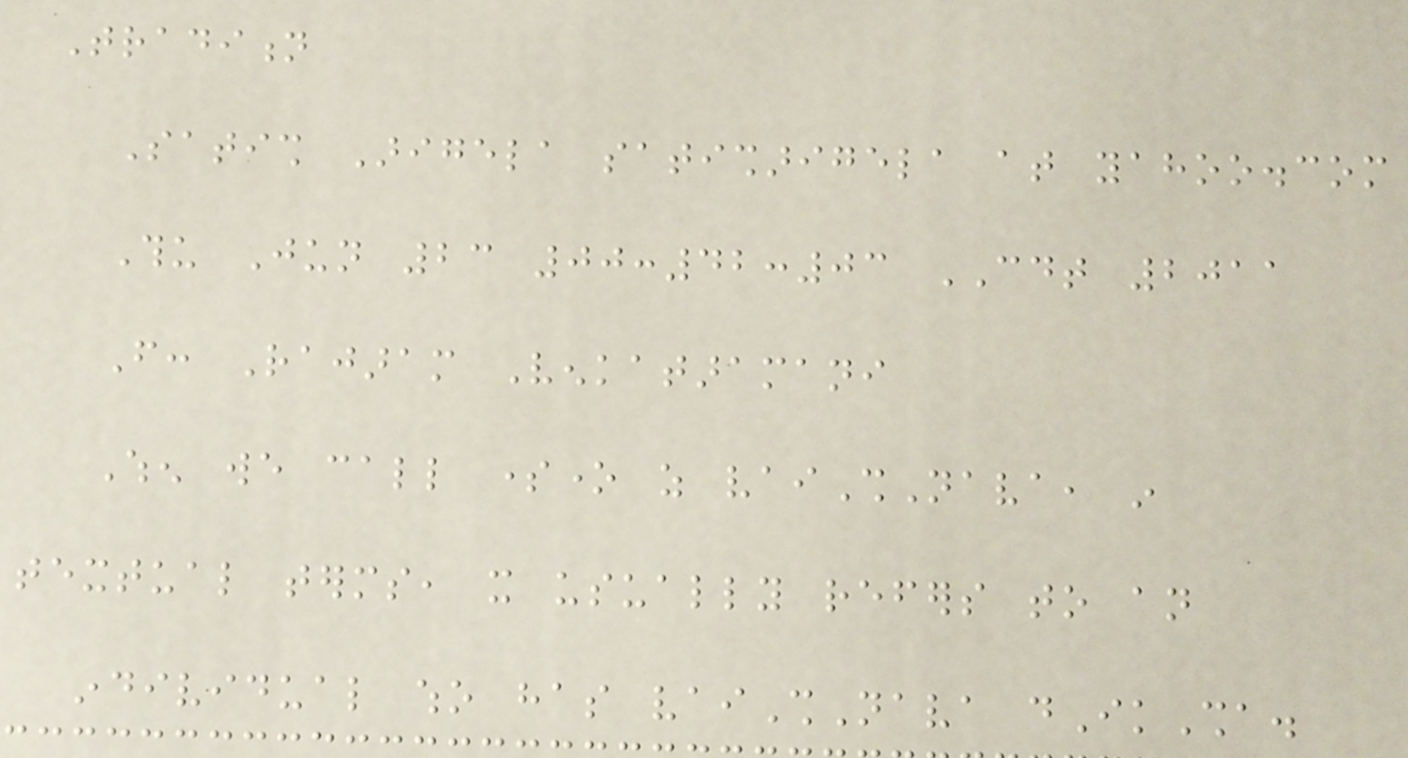Tradition
Satish Arigela satisharigela at yahoo.com
Thu Jun 23 00:42:03 CDT 2011
From: Rajaram Venkataramani
When we call someone as vaiShNava, in
textual terms, it usually refers to an
individual who has vaiShNava dIkSha.
